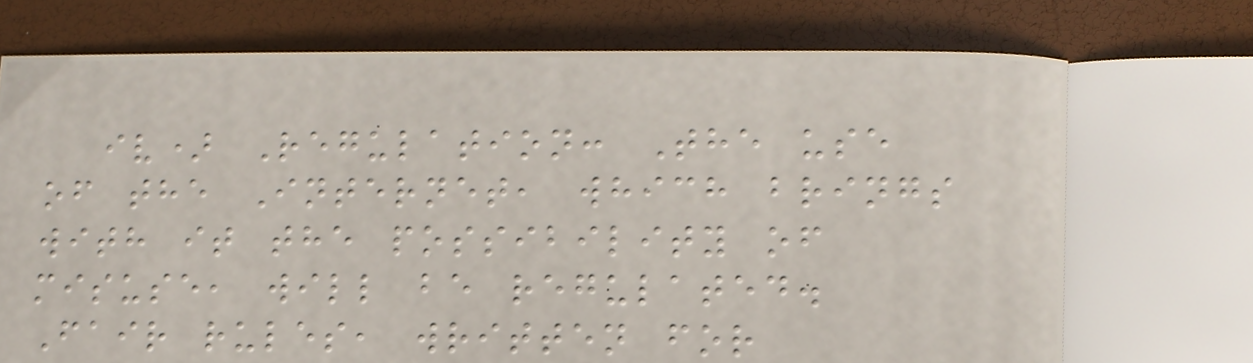iv) Regulation: The use
of the Internet, which brings
with it the possibility of
misuse, will be regulated.
Fair rules, written for
